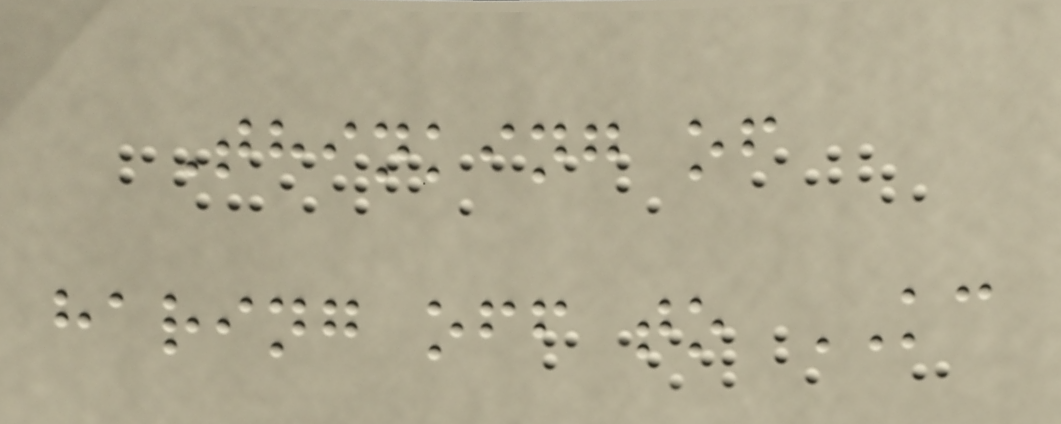Thinking of
haring off to KC
